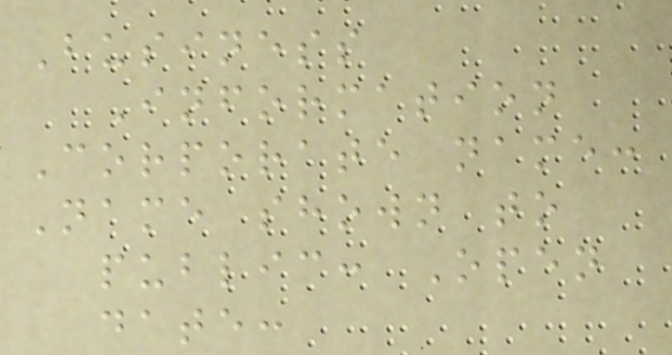Business
Information
Corporate name:
Name shown to
public: Open
date:
